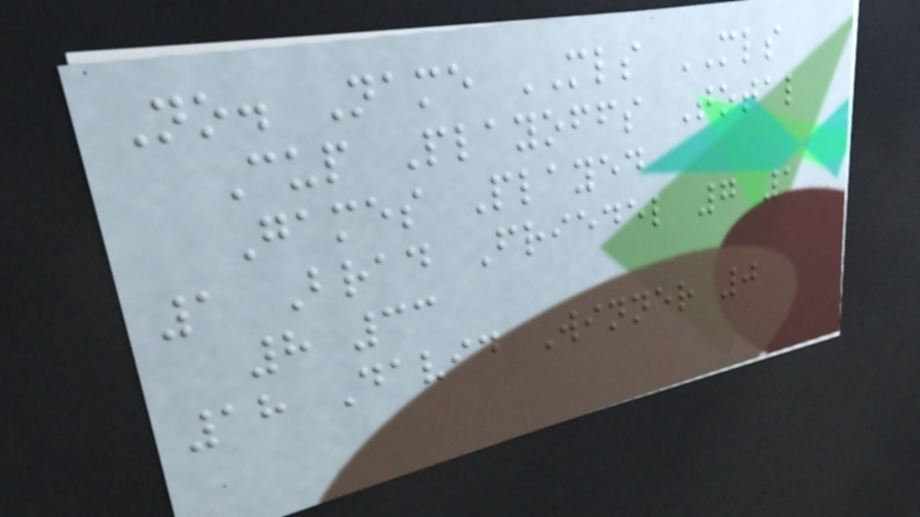No. Name MLS MLS
Cup Playoffs Total
Games Played
1 Brad Friedel 7 1
8 33
18 David Winner 0
